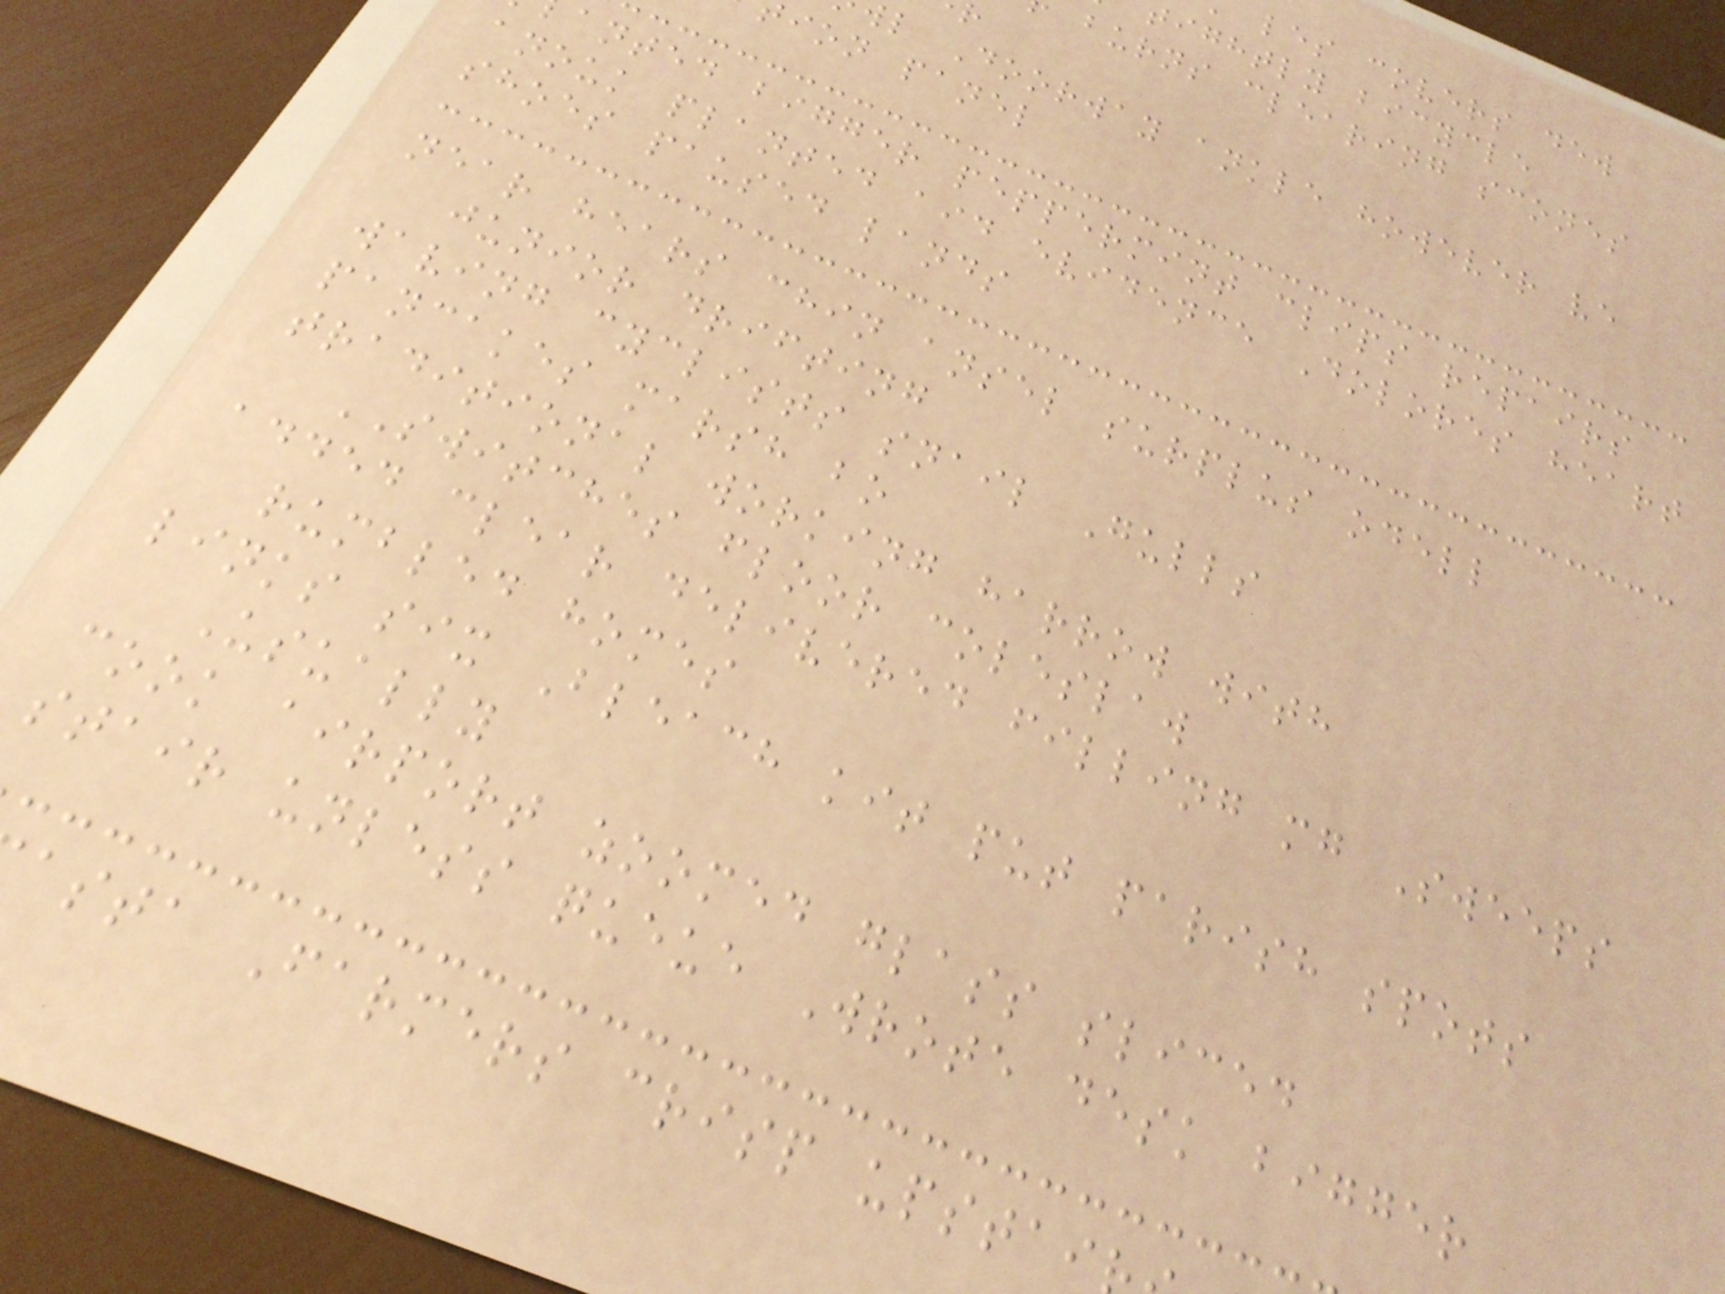les covers dew
tightly bicycle
burns clearing scones
l Doorway ankle however ve
ion panel
anted bigger peppermint clips repairs
anouk planted aid evidence Dolores heart
shoes paused lands
near hears chin ansel surplus odell
junior drifting
waving cyclists snail Gulls
pancakes marsh bo
traditional working harrow with
SWITCHES floor coleslaw
added clear delivered filling mg Sweeps
rumbled homes
links six Bleach kit put parish spots
Usually
cook airport zoomed glass sliced
stair unless queue Wrote desk bigger
asta Farmers crisp upstai
